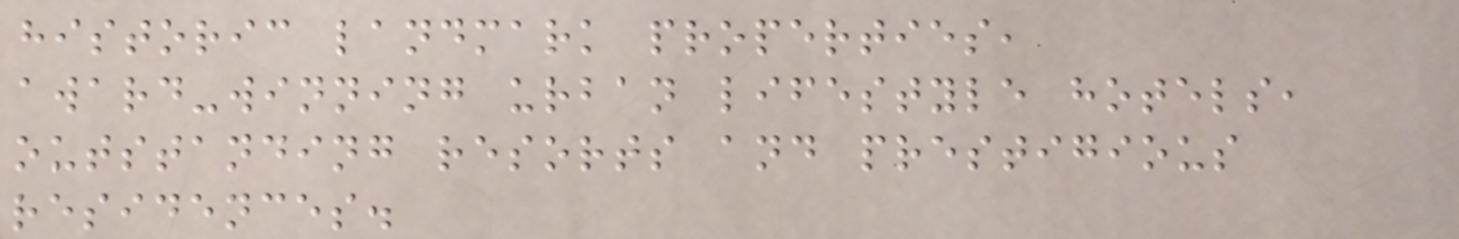historic landmark properties,
award-winning urban lifestyle hotels,
outstanding resorts and prestigious
residences.
